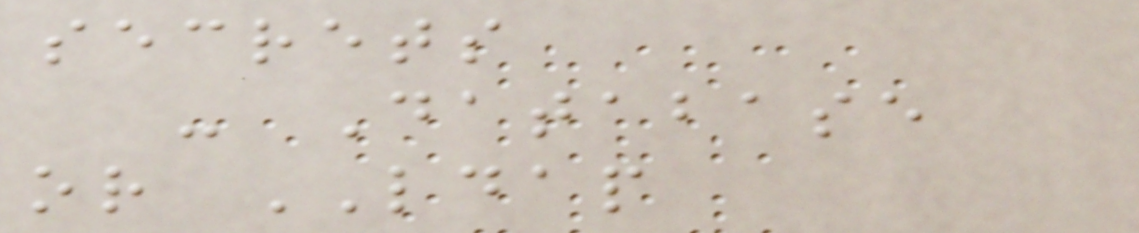secrets
- Database
or LDAP
